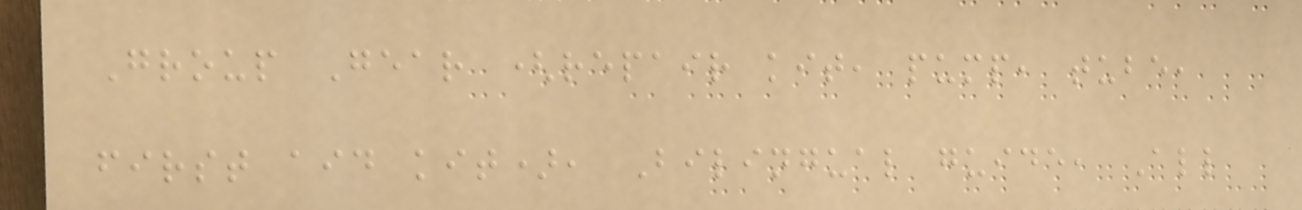Group Gear (repair kit, pump, tube,
first aid kit), Bilingual guide, All
